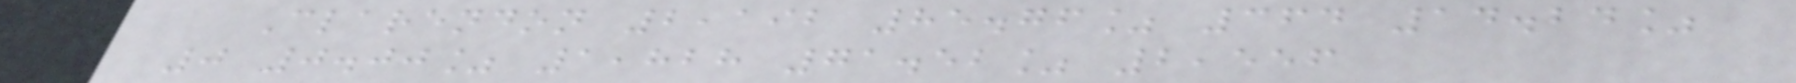Clarendon 2,192 85.76% 364 14.24%
0 0.00% 1,828 71.52% 2,556
